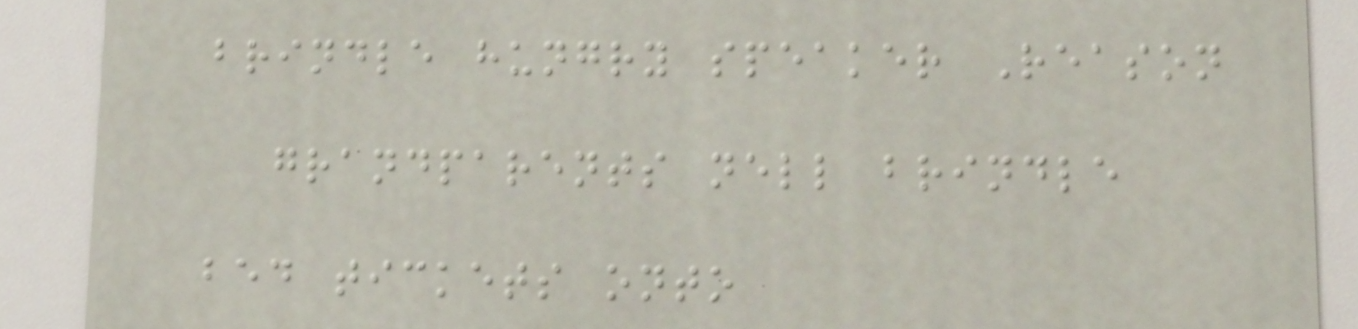brindle hungry speaker Reason
grandparents nell brindle
bed tickets onto
